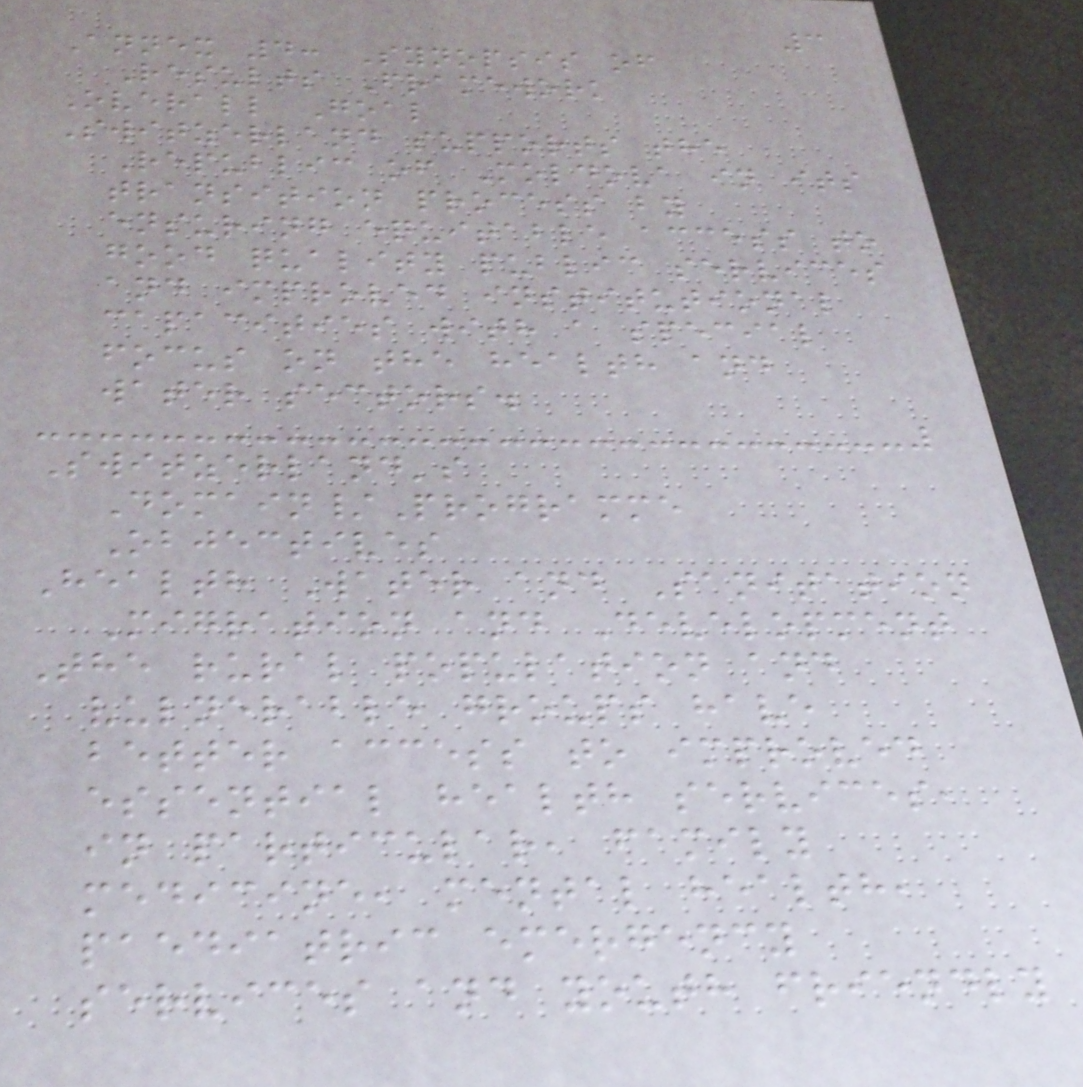3
Annex 4: Synopsis of
Results Framework
Overall Goal
Switzerland supports the
Republic of Moldova in its
transition process by
ensuring equitable access to
good quality public services
and improved institutional
capacities with a special
focus on the health and
water sectors.
Switzerland's
Domain/Programme
Objectives
Health Water and Sanitation
Migration and Development
The rural population and
vulnerable groups have
better access to improved
essential health services,
in particular, family
medicine, mental health,
paediatric emergency
services and youth friendly
